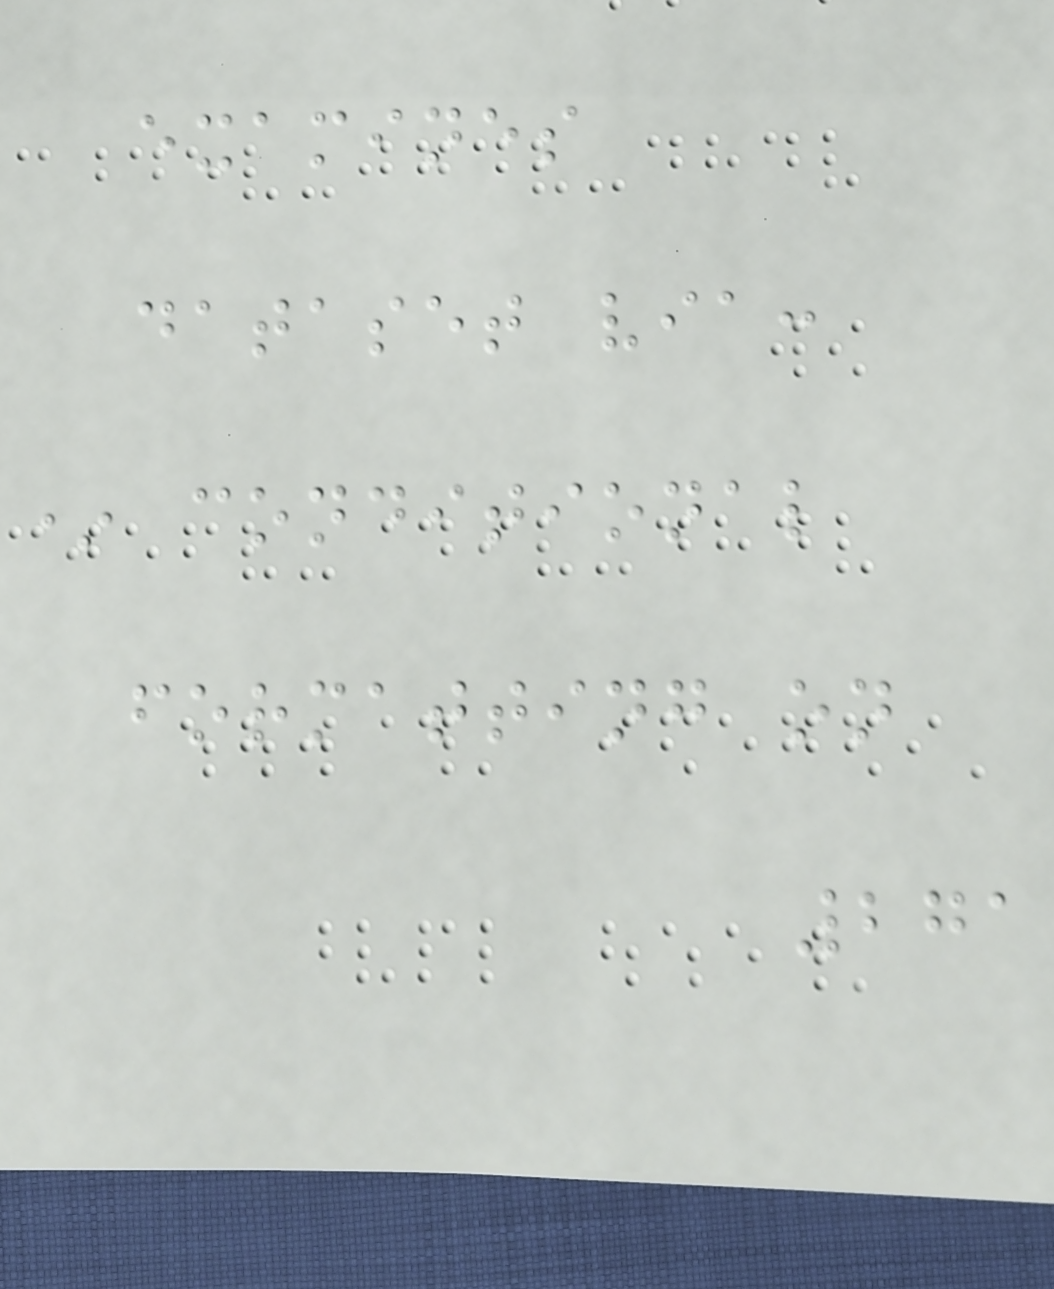examines
dataset via:
* conditional
formatting on
271
